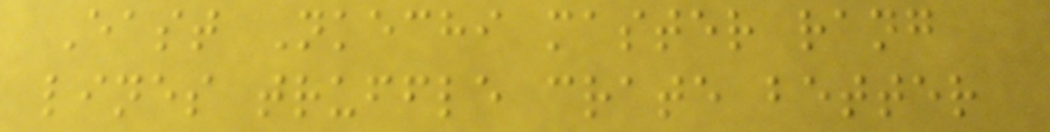East Nkechi master rang
lines truffle crate better
